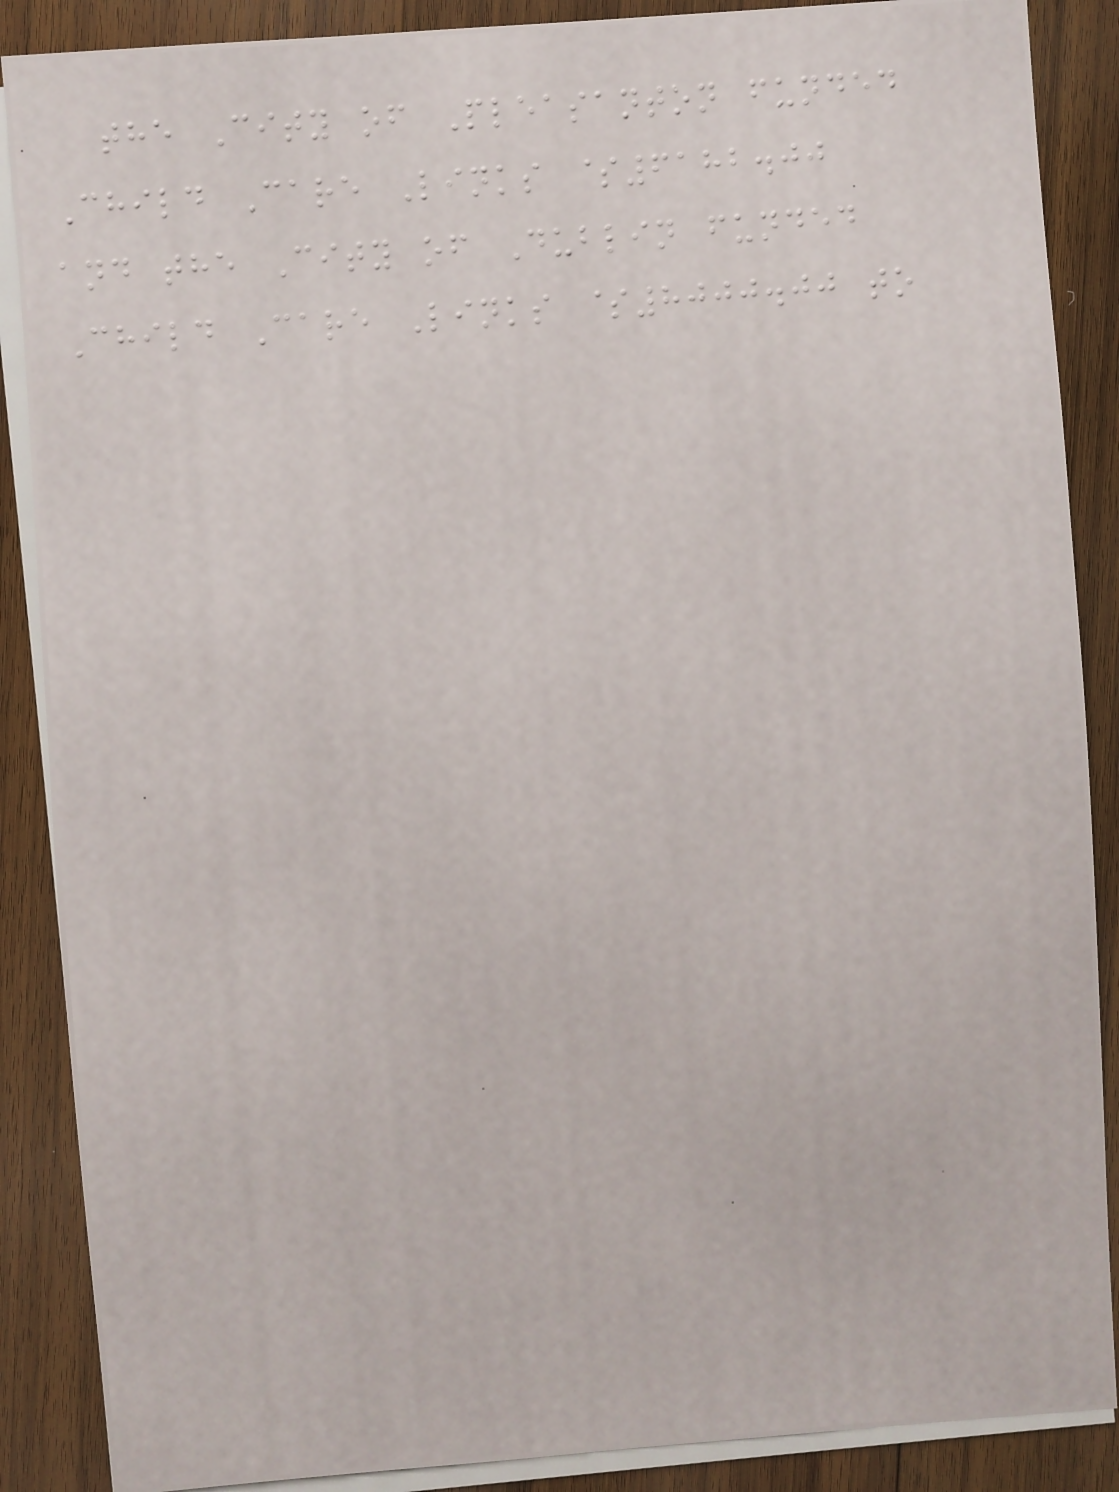the City of Pleasanton funded
Child Care Links $6182.00
and the City of Dublin funded
Child Care Links $8000.00 to
